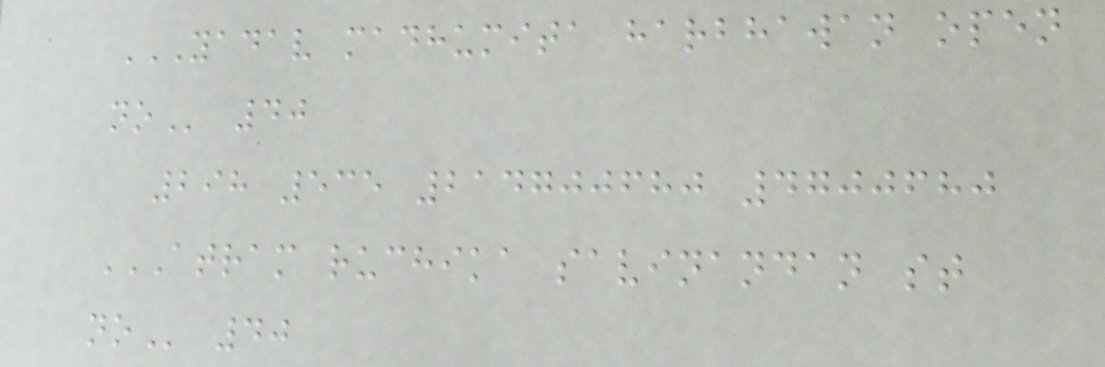YADAV MADHUMITA HARBHAWAN OPEN
NO 40
298 535 214700680 4700680
ATRAM RUCHIKA SAVINANDAN ST
NO 40
